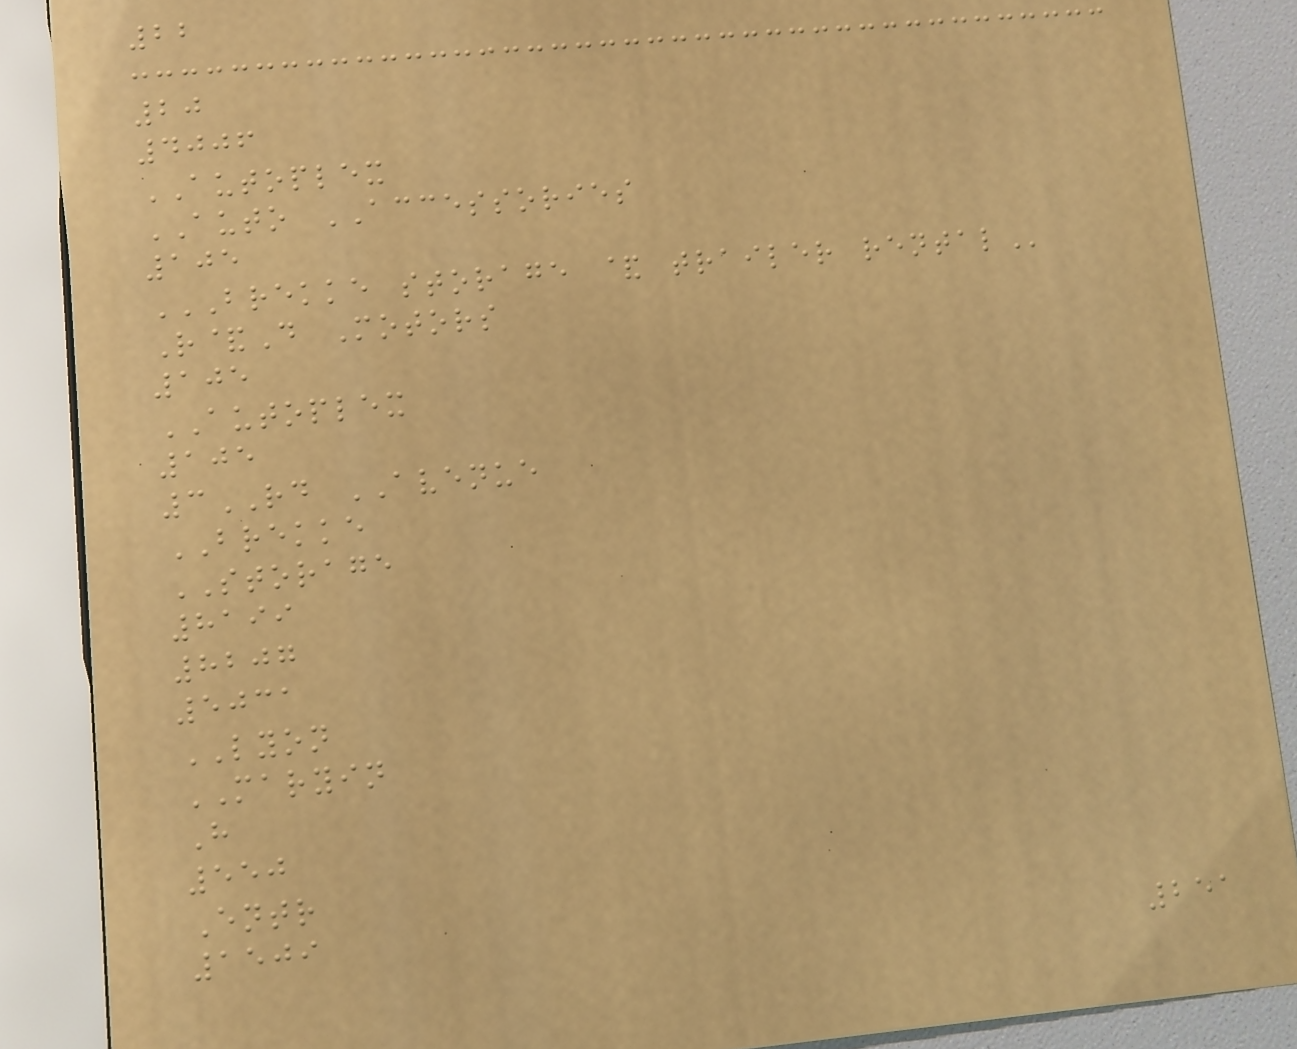22
20
4006
AUTOPLEX
AUTO ACCESSORIES
105
BREKKE STORAGE & TRAILER RENTAL
R&D Motors
105
AUTOPLEX
105
3RD AVENUE
BREKKE
STORAGE
8199
8207
5031
LYON
MARYIN
H
550
Entr
1509
251
